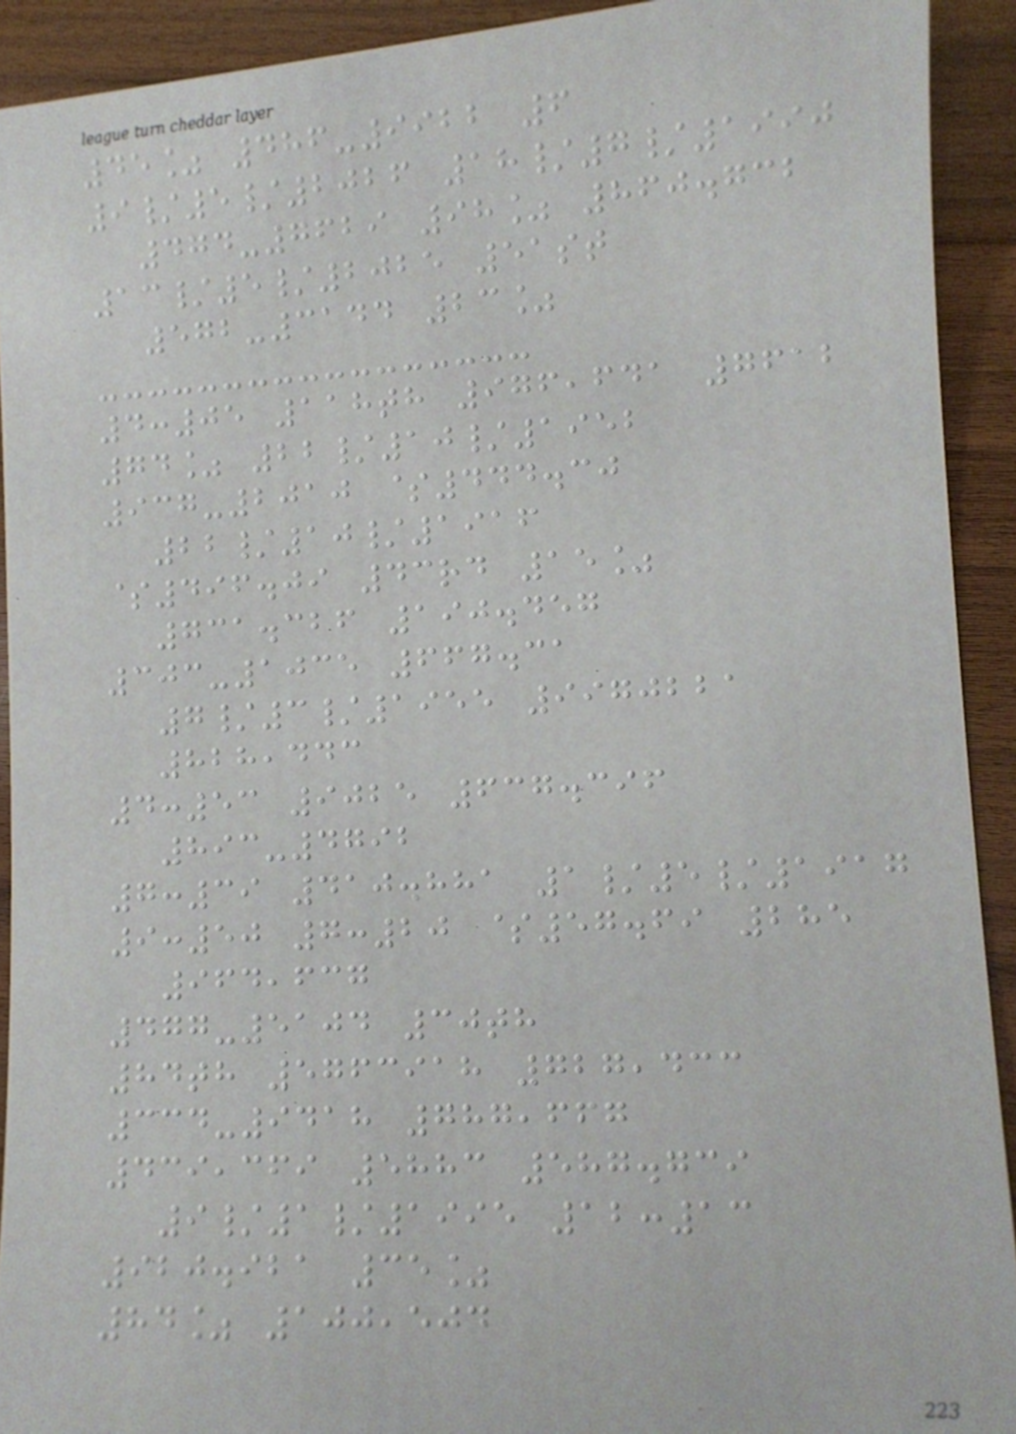45% 486-9922 6
9/5/2026 18/7/1990
474-7629 98% 860.732
13/5/2025 51st
572-3144 23%
4:05 118th 976,641 7612
74% 22/10/1952
937-2010 $444.30
22/10/1916
$496.09 43rd 15%
731.326 190.457
303-1035 667.31
7/3/1955 9970221
828,443
4:53 9025 637.396
893-4792
7:39 410.881 1/5/1917
9:50 7:20 $57.69 285
964,637
477-5104 30th
84th 5763918 727,433
334-9418 787,667
439,369 5883 587.739
9/1/1995 12:13
920.921 35%
84% 100,504
